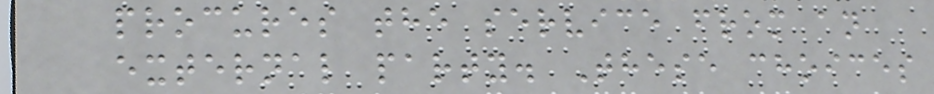procures the service from an
external party. These choices
